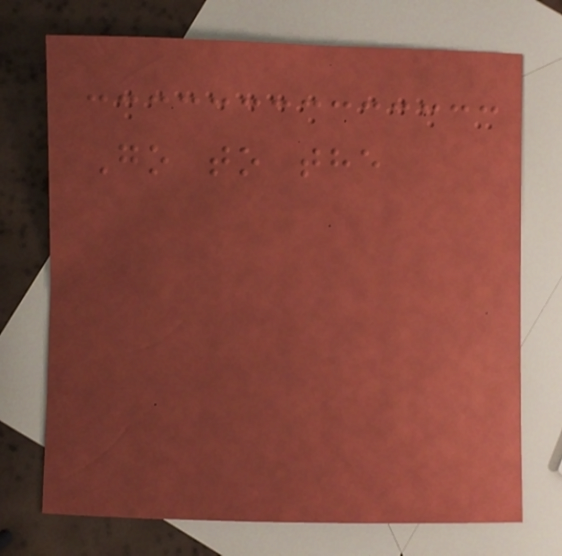Go to the
